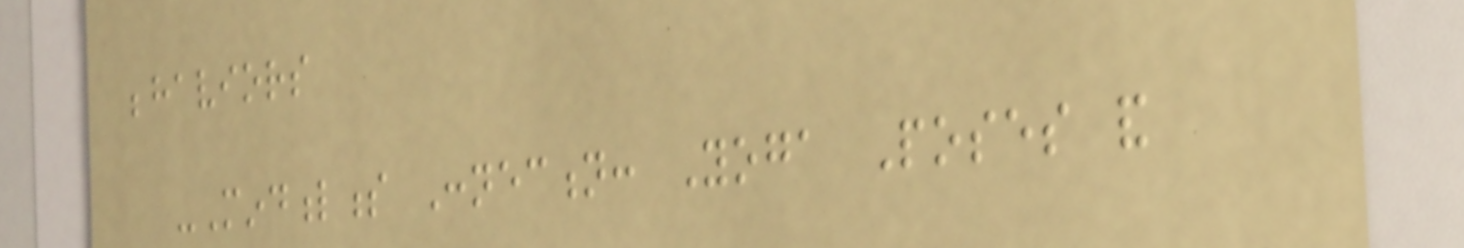behaviors
-Mindfulness Connection: Yoga Poses and
